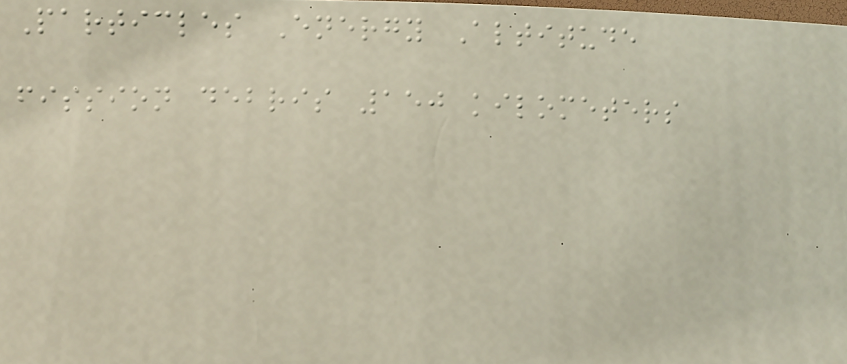Particles Energy Altitude
fission debris 150 kilometers
